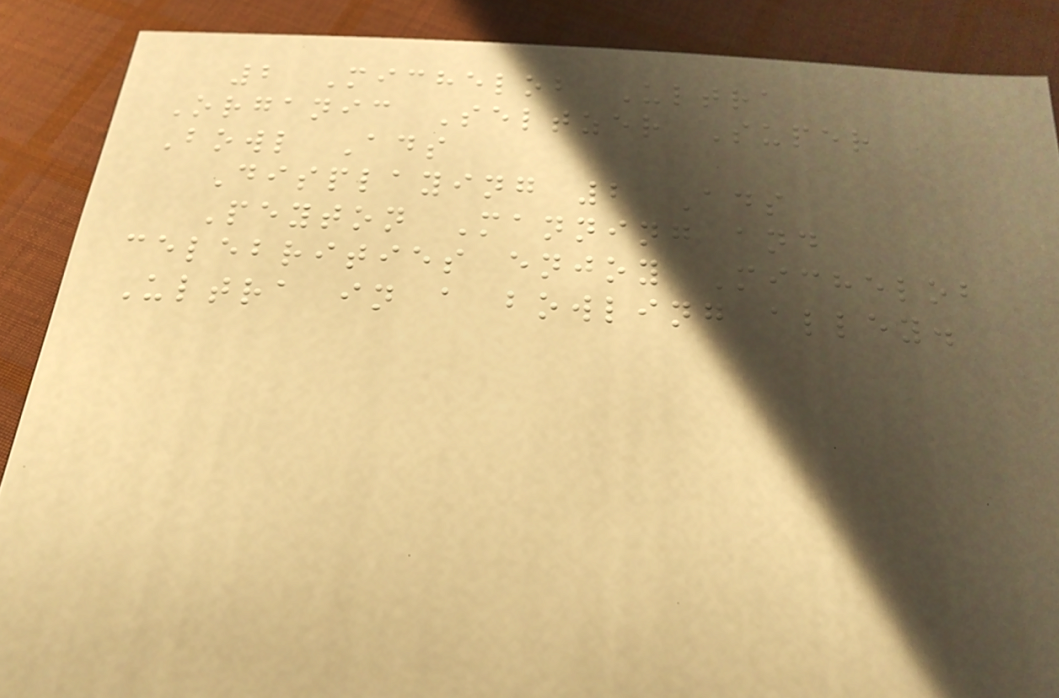2 Michelob Ultra
Organic Seltzer Super
Bowl Ads
Displaying 2 Ads
Peyton Manning and
celebrities enjoy Michelob
Ultra in a bowling alley.
